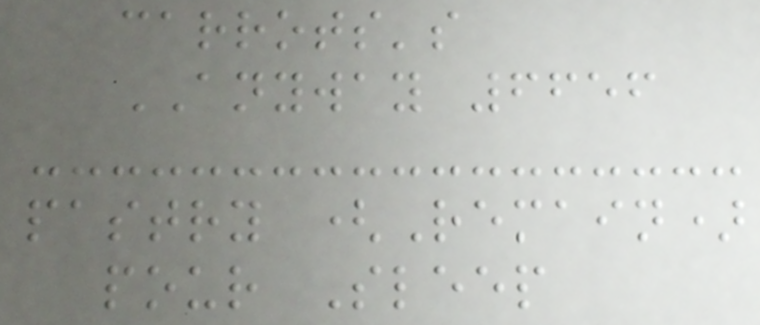carrots's
ANYWAY 6656
pastry (Remain)
pour Sleep
